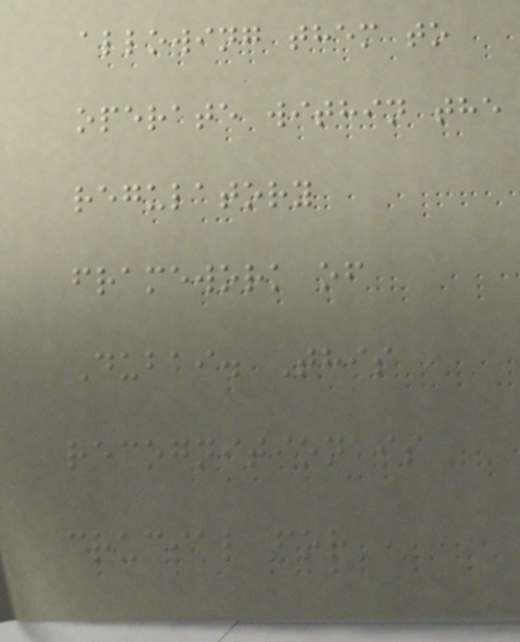allowing them to
operate within the
regulatory
framework of
Dubai. This
recognition is
crucial for
